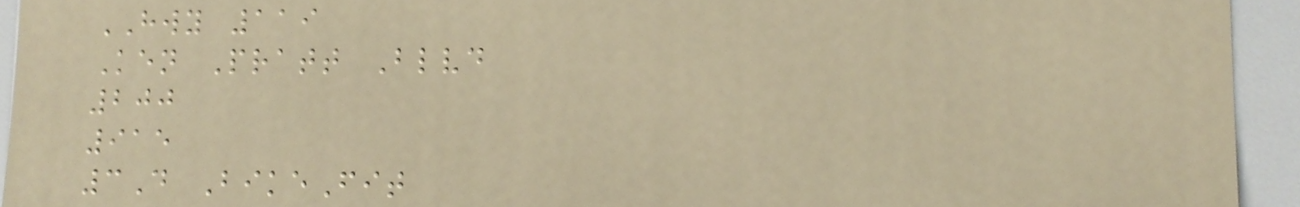HWY 119
Ken Pratt Blvd
200
915
3D BikeFit
